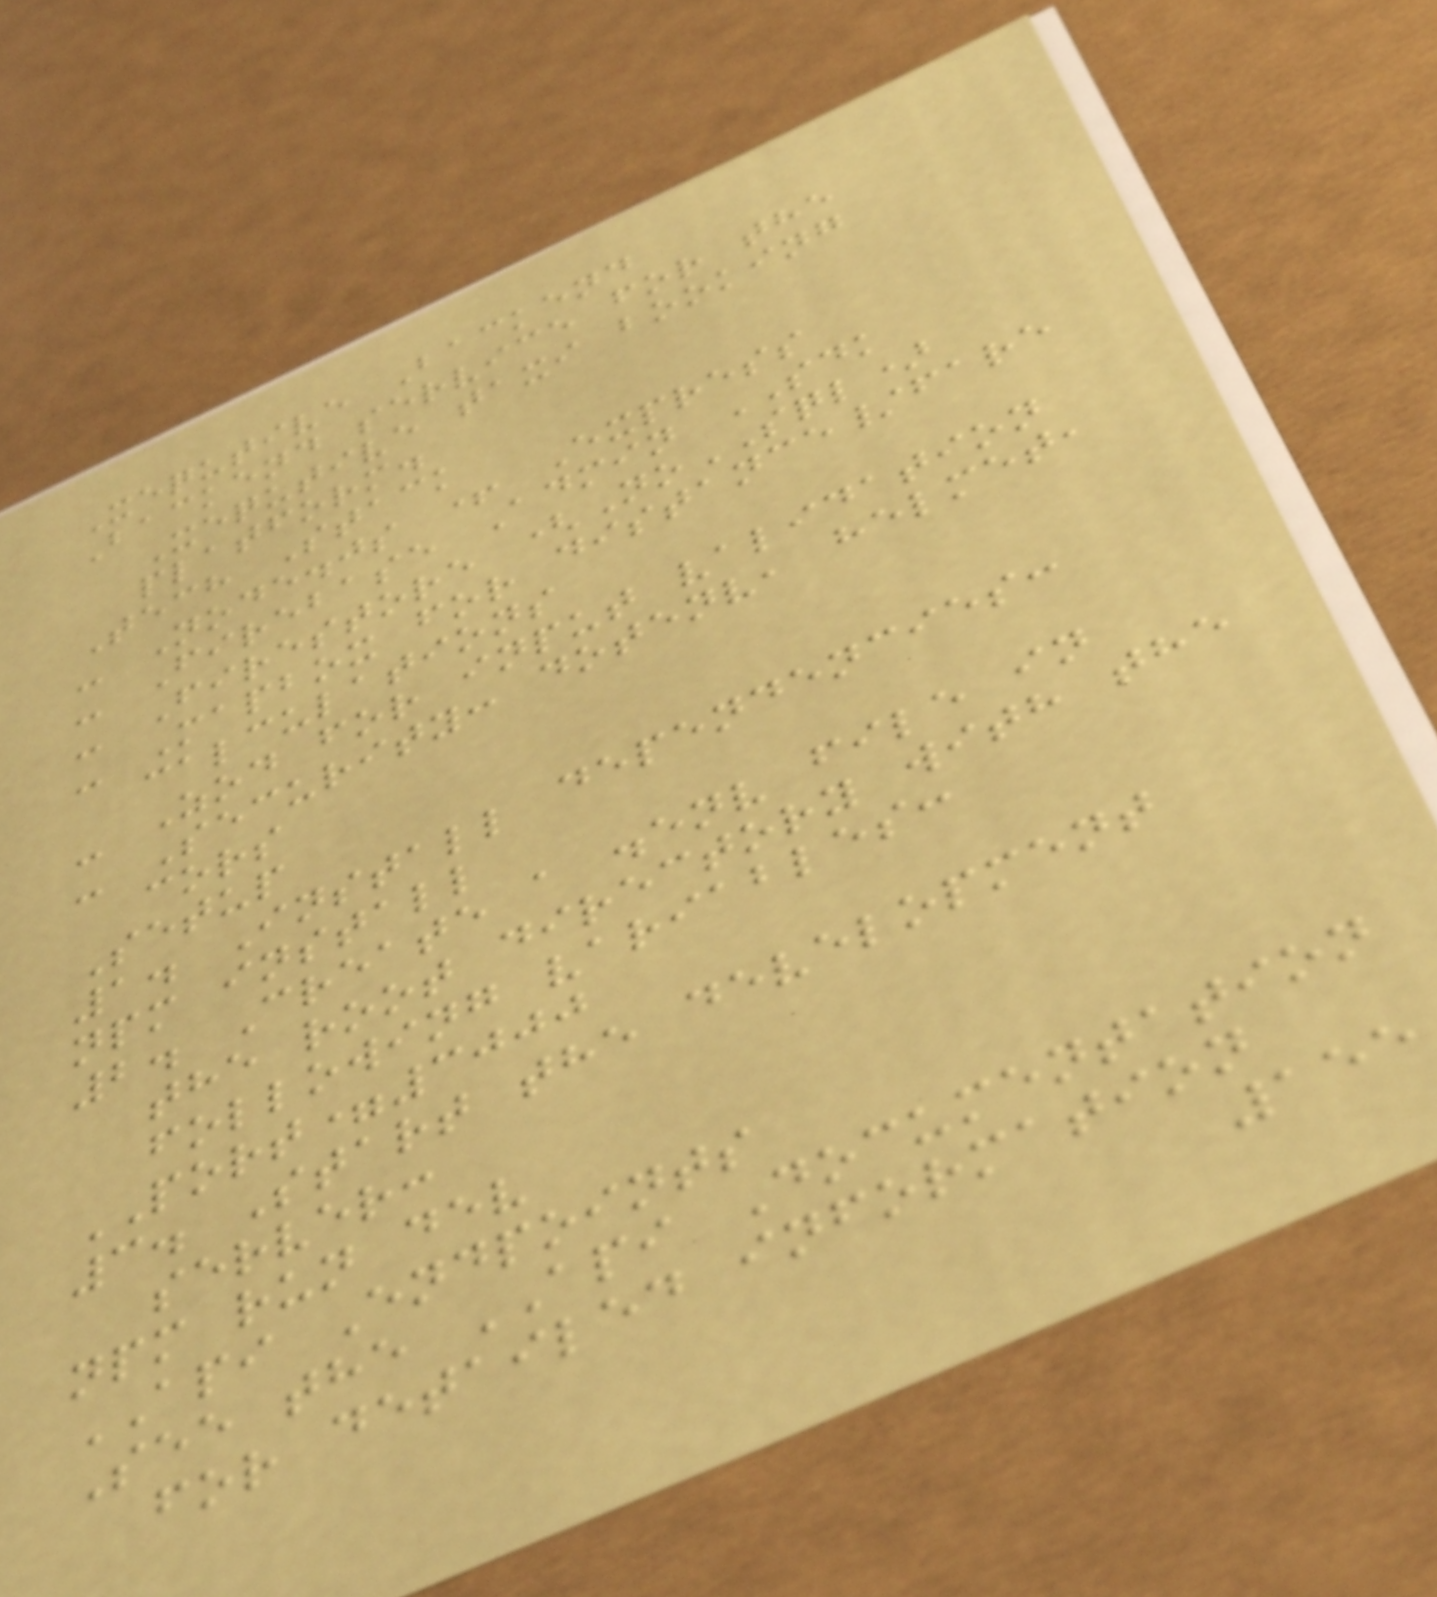Xequtive Backend
Backend service for the
Xequtive taxi booking
platform.
Tech Stack
- Node.js + Express
- Firebase Admin SDK
- Firestore (NoSQL)
- Mapbox for distance/fare
calculations
- Zod for input validation
- Security: dotenv, helmet,
cors
Setup
1. Install dependencies:
npm install
2. Create a .env file in
the root directory with the
following variables:
PORT=3000
3. Start the development
server:
npm run dev
API Endpoints
See the API Documentation
for detailed information
155
